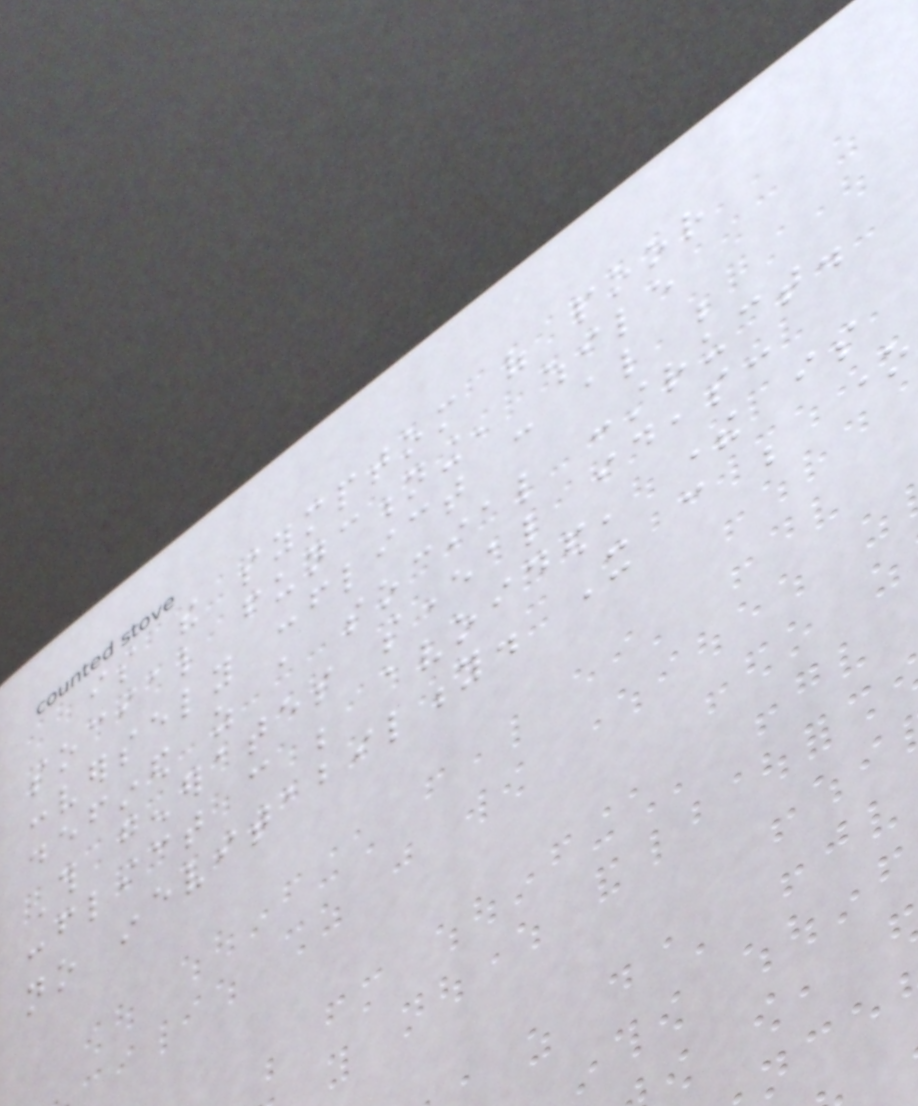is the symptom of poor
social functioning, while
conversely conflict can also be
defined as a social construct.
This generates several ideas:
conflict can be avoided, there is
no inevitability. It can be one
